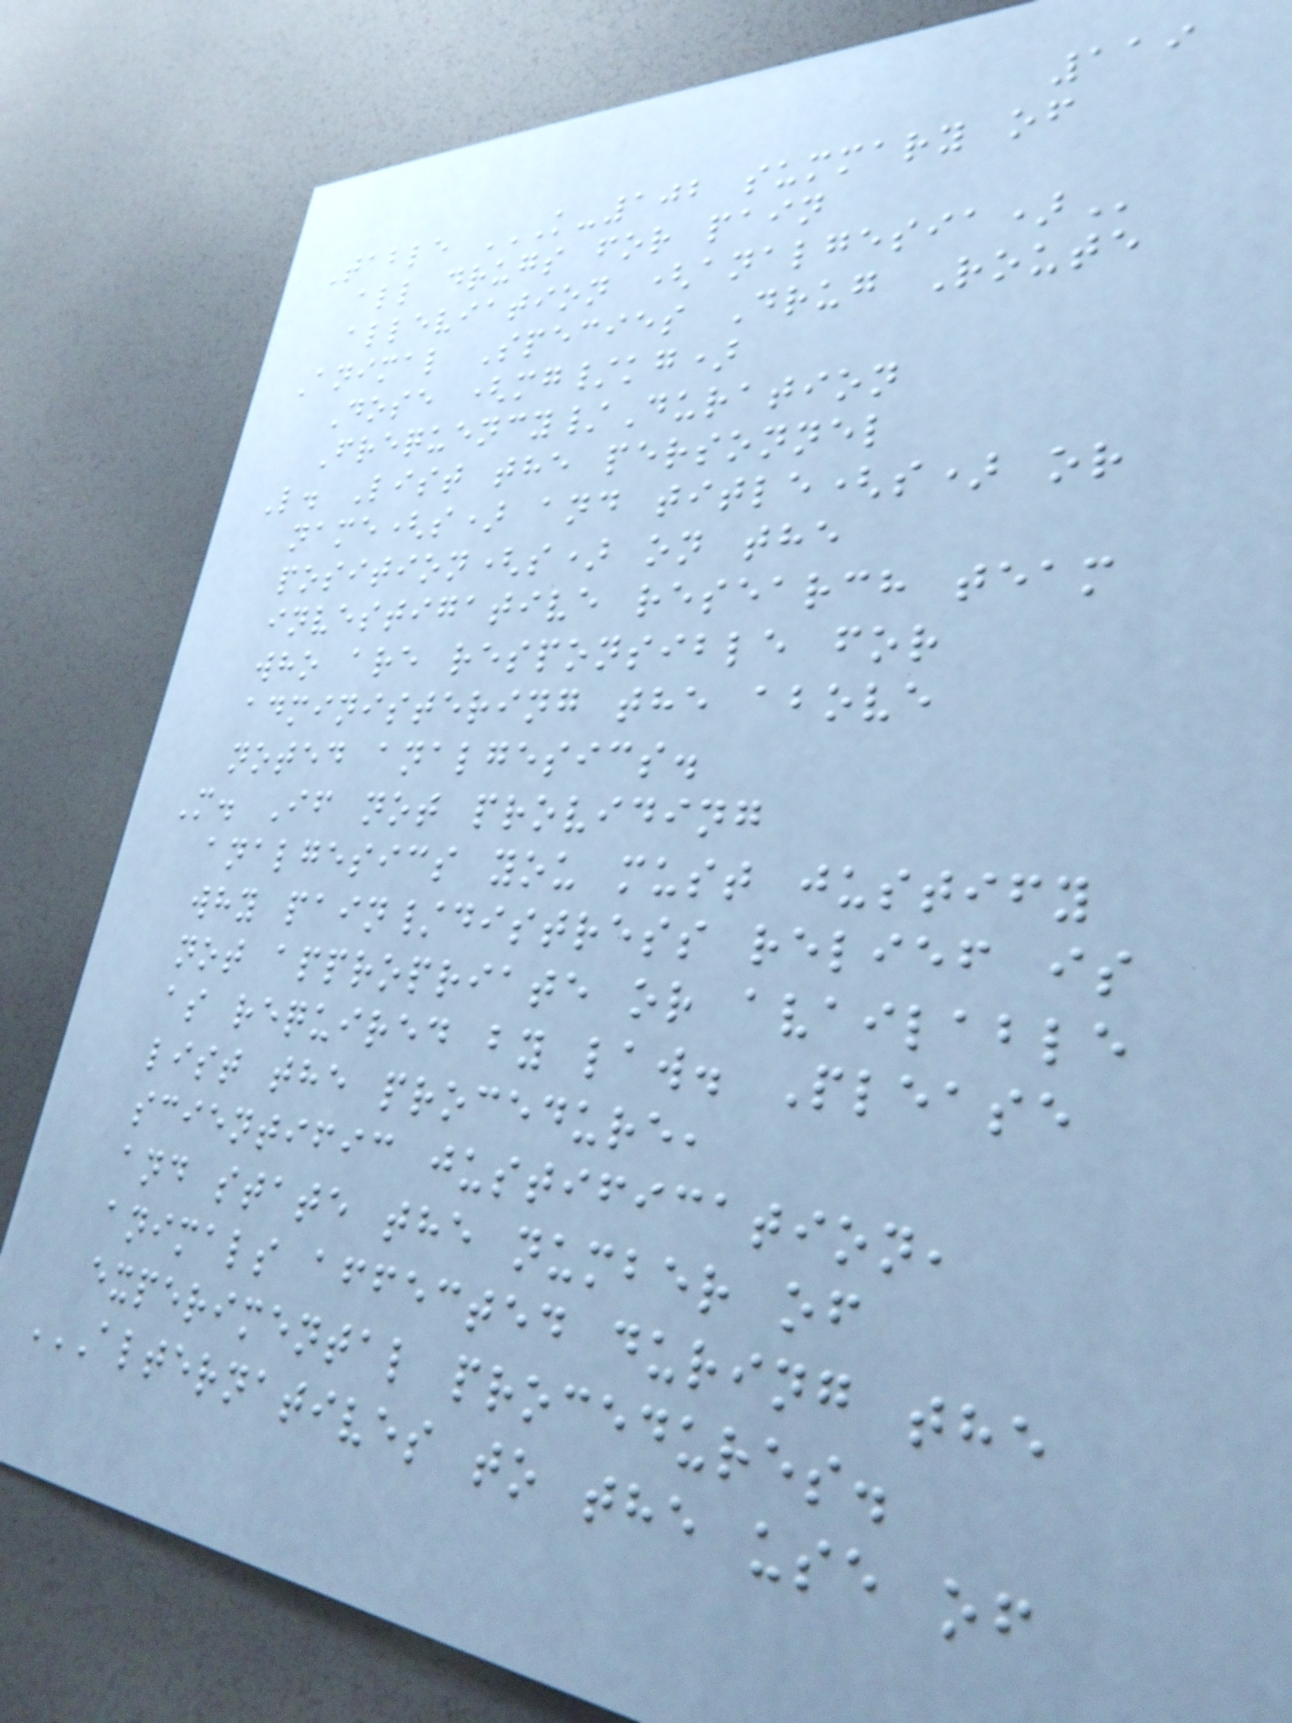119
Table K-102 SUMMARY OF
ALL DRUGS FOR PAIN
ALLEVIATION (ANALGESIA)
Animal Species Drug Route
Dose (mg/kg)
Frequency/Duration
L. List the personnel
name(s) and title(s) or
position(s) on the
investigative research team
who are responsible for
administering the above
noted analgesics.
M. If not providing
analgesics you must justify
why pain/distress relief is
not appropriate or available
as required by law. Please
list the procedure,
scientific justification,
and state the number of
animals affected during the
experimental procedures.
ALTERNATIVES TO THE USE OF
